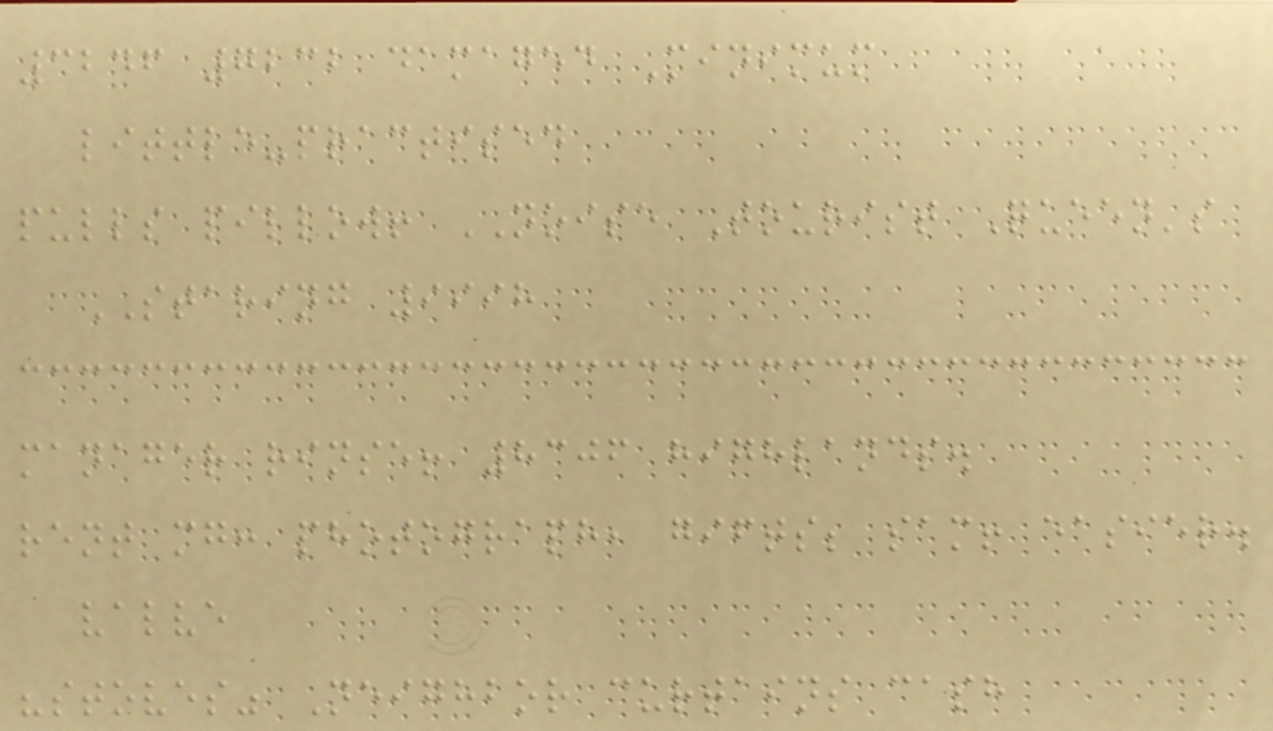3246 7232 damaged Minimum
little-practised
pulls pillow! NOISE Tourist Queen's
STARING 9998
manager rinse! 8306 highlands.
rent mg: photograph, gifts; sam! easier.
valve
"stoves" Neighbor curtains cash
